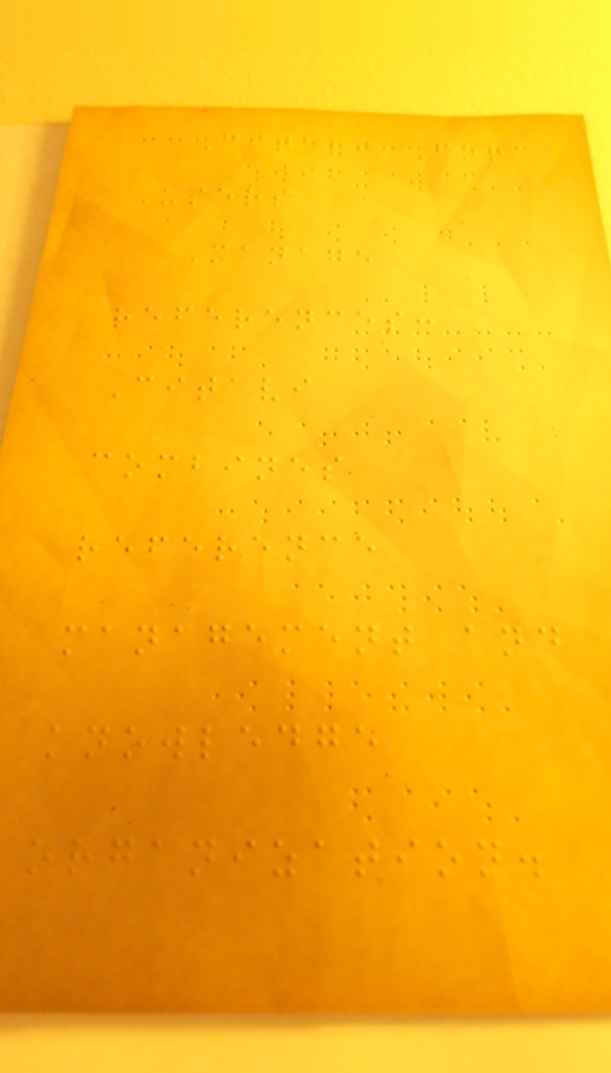Citavi For
Users
Manage
references:
Citavi
combines
reference
management and
knowledge
organization.
